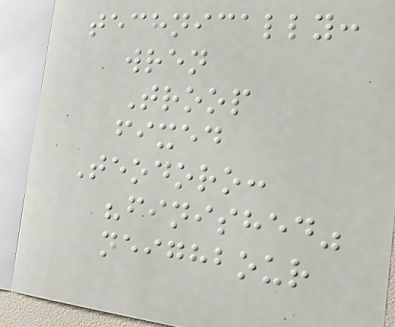technically:
wren
Troop
fixed
Teodoro:
"finished"
neighbour
